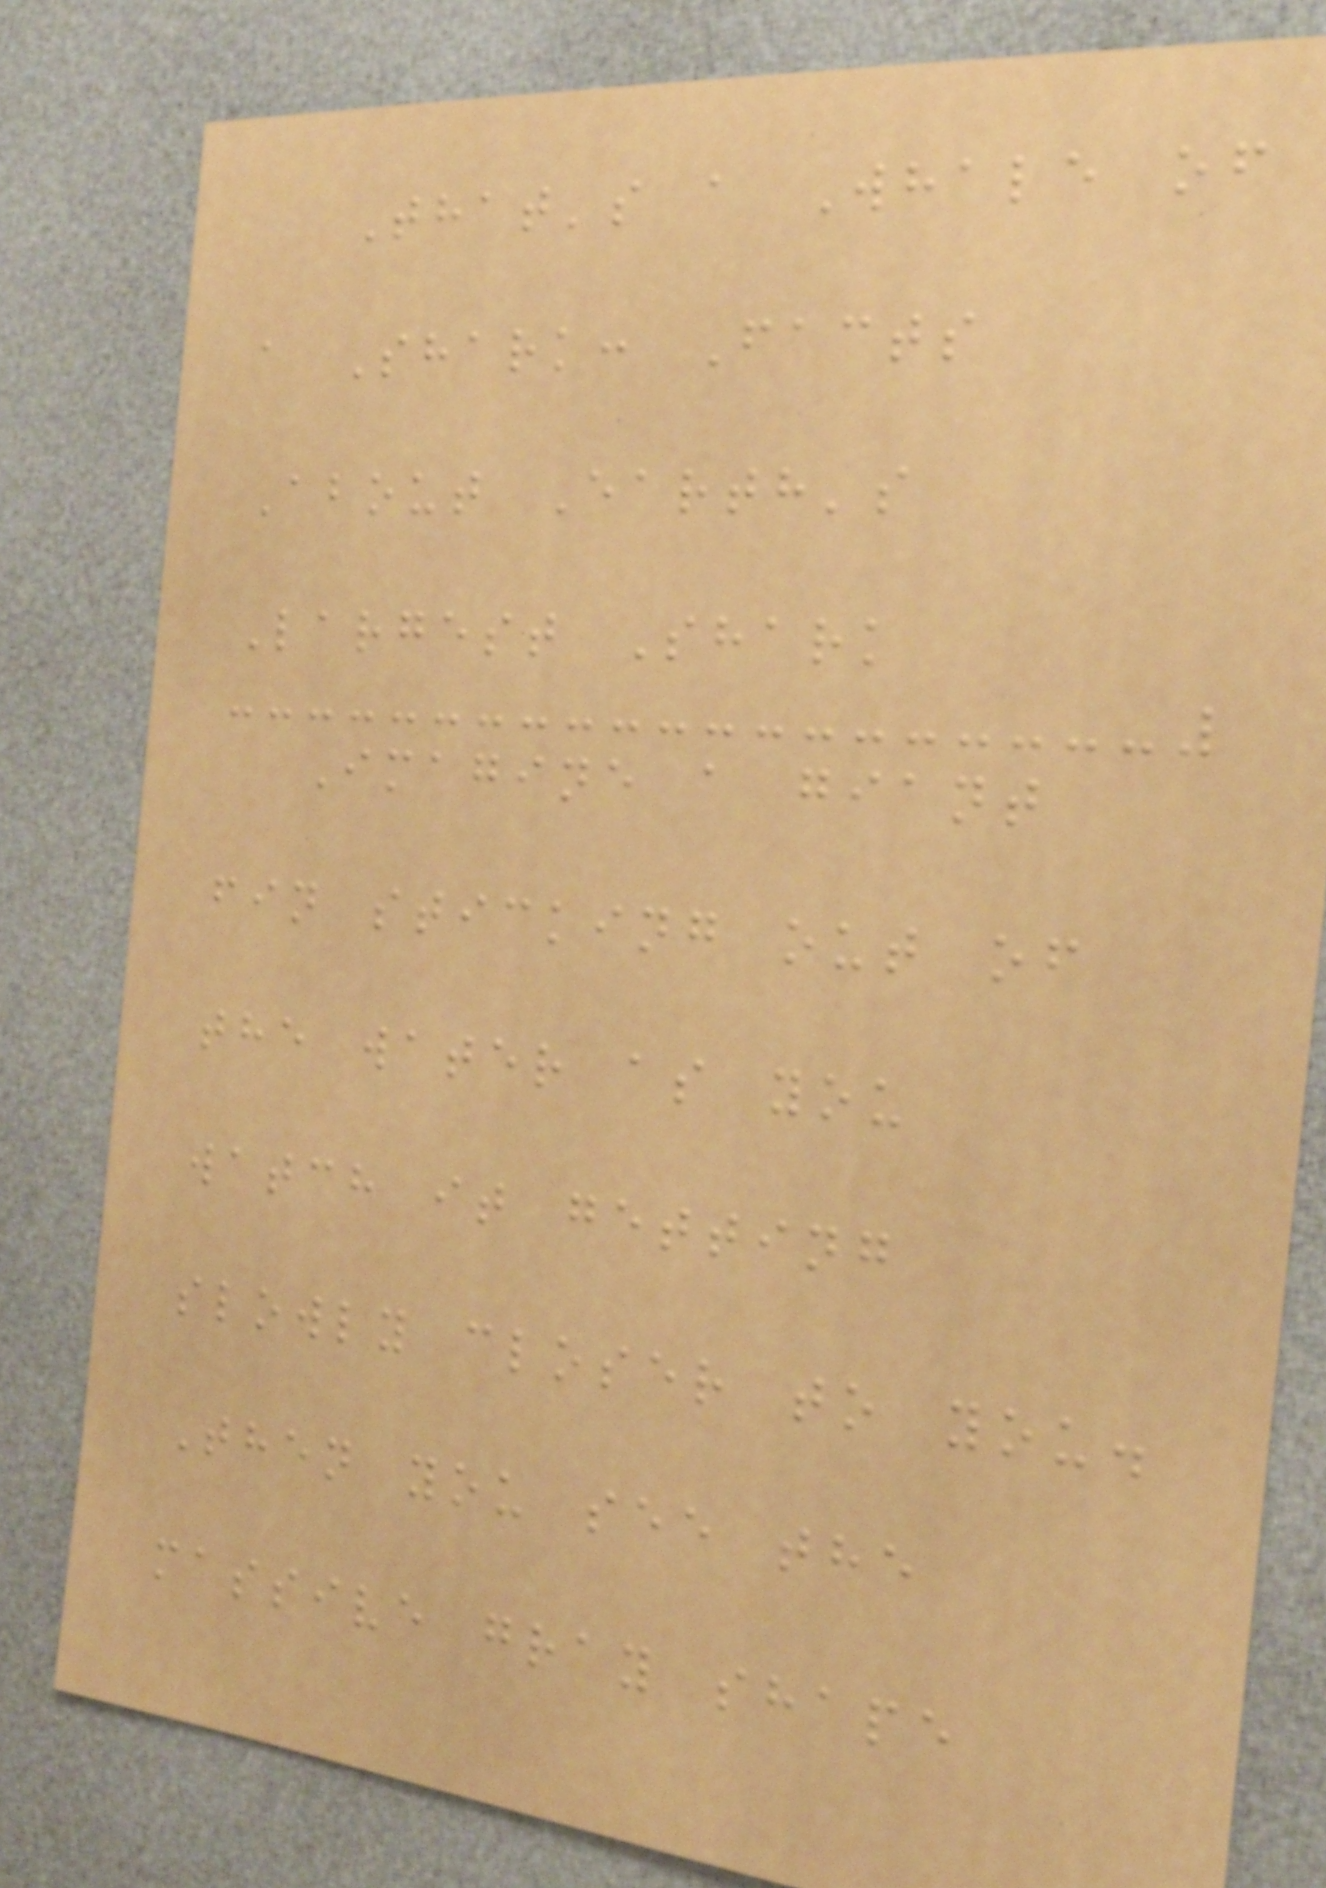That's a Whale of
a Shark: Facts
About Earth's
Largest Shark
Imagine a giant
fin sticking out of
the water as you
watch it getting
slowly closer to you.
Then you see the
massive gray shape
